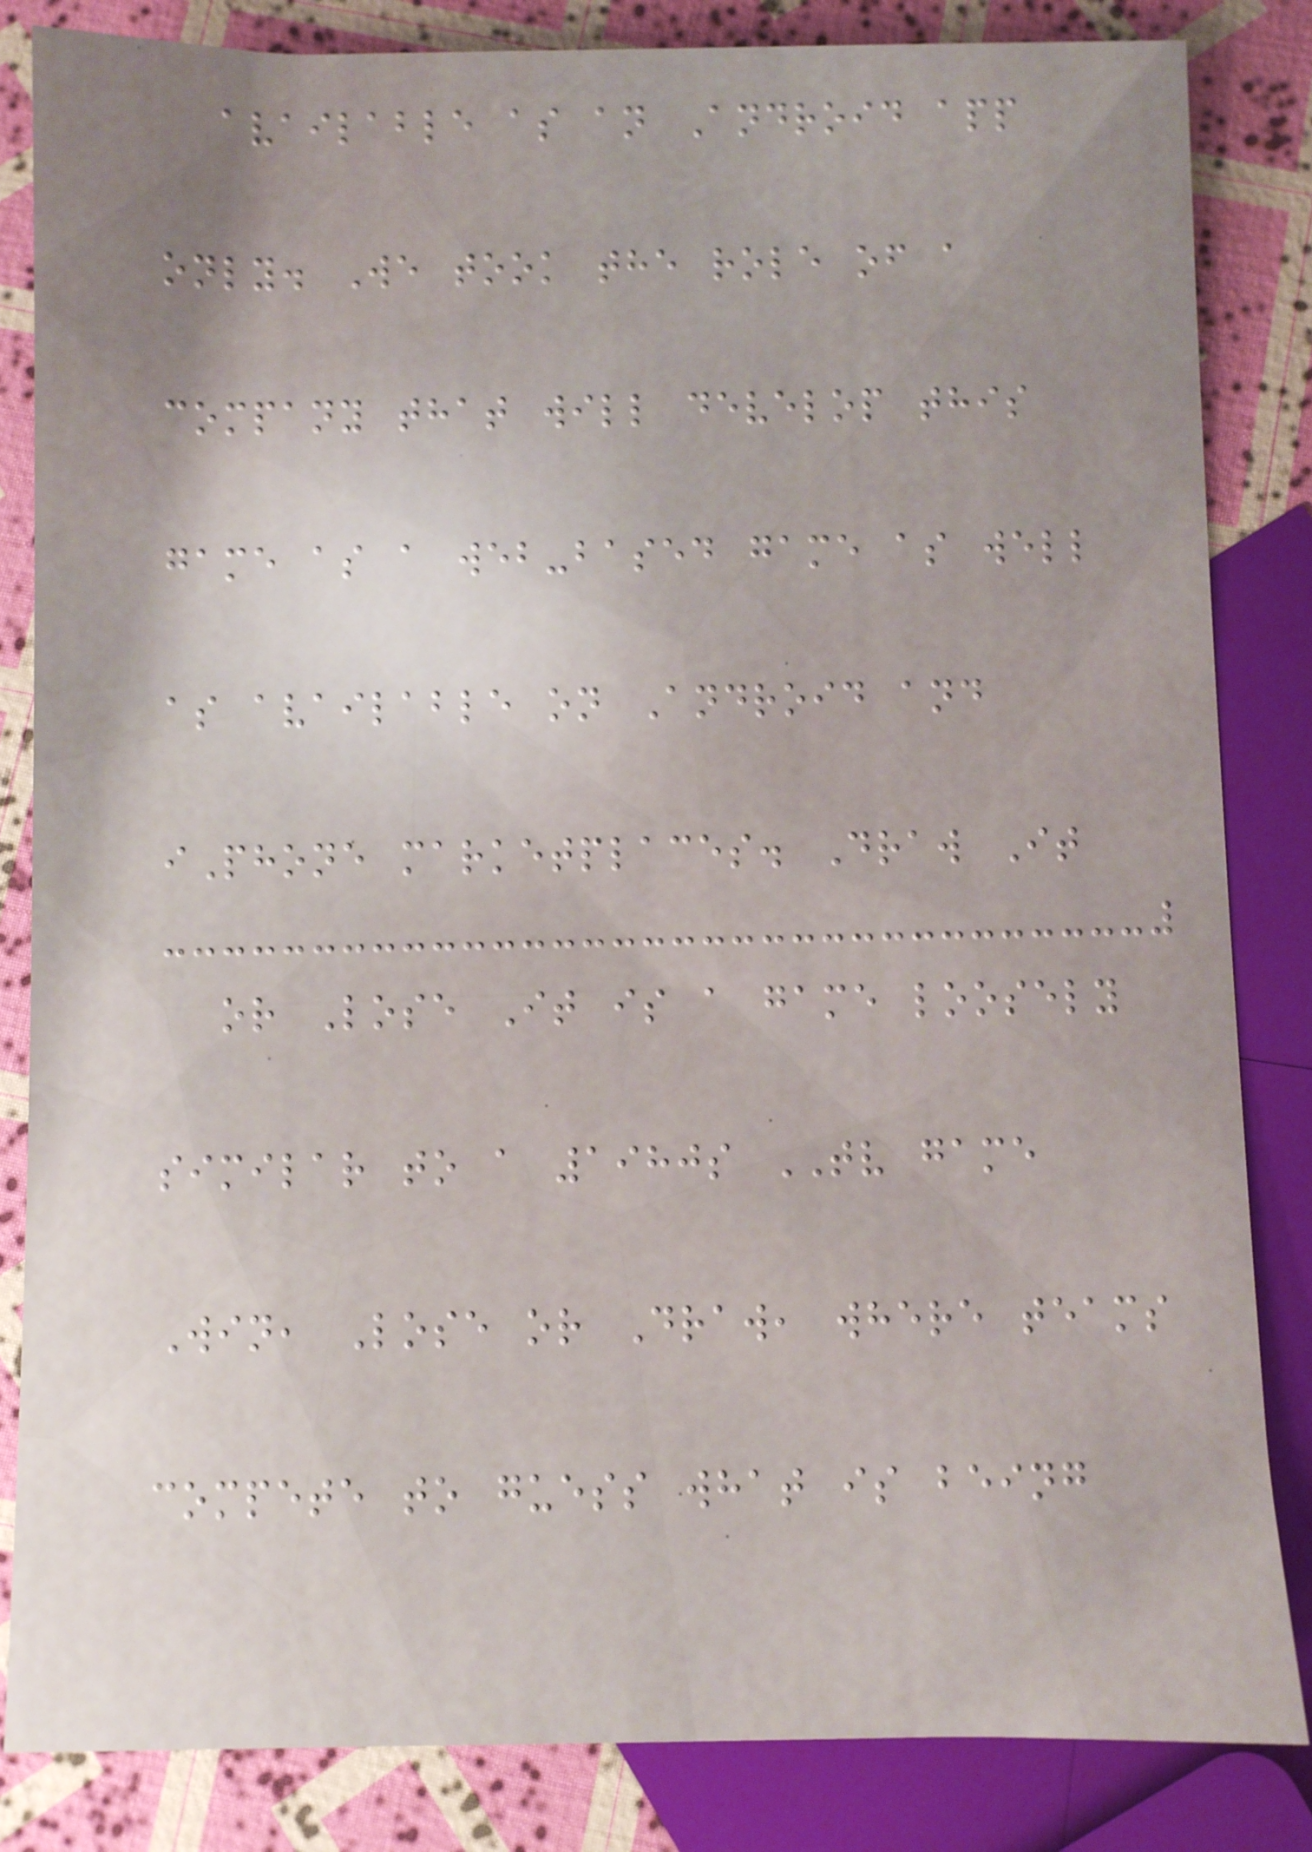available as an Android app
only. We took the role of a
company that will develop this
game as a web-based game as well
as available on Android and
iPhone marketplaces. Draw It
or Lose It is a game loosely
similar to a 1980s TV game
Win, Lose or Draw, where teams
compete to guess what is being
